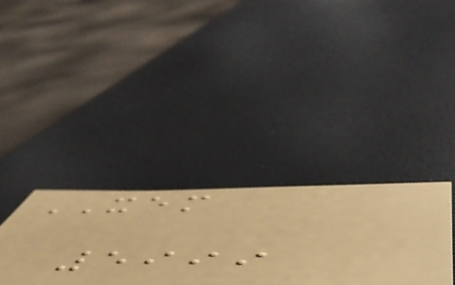XEM
5999
